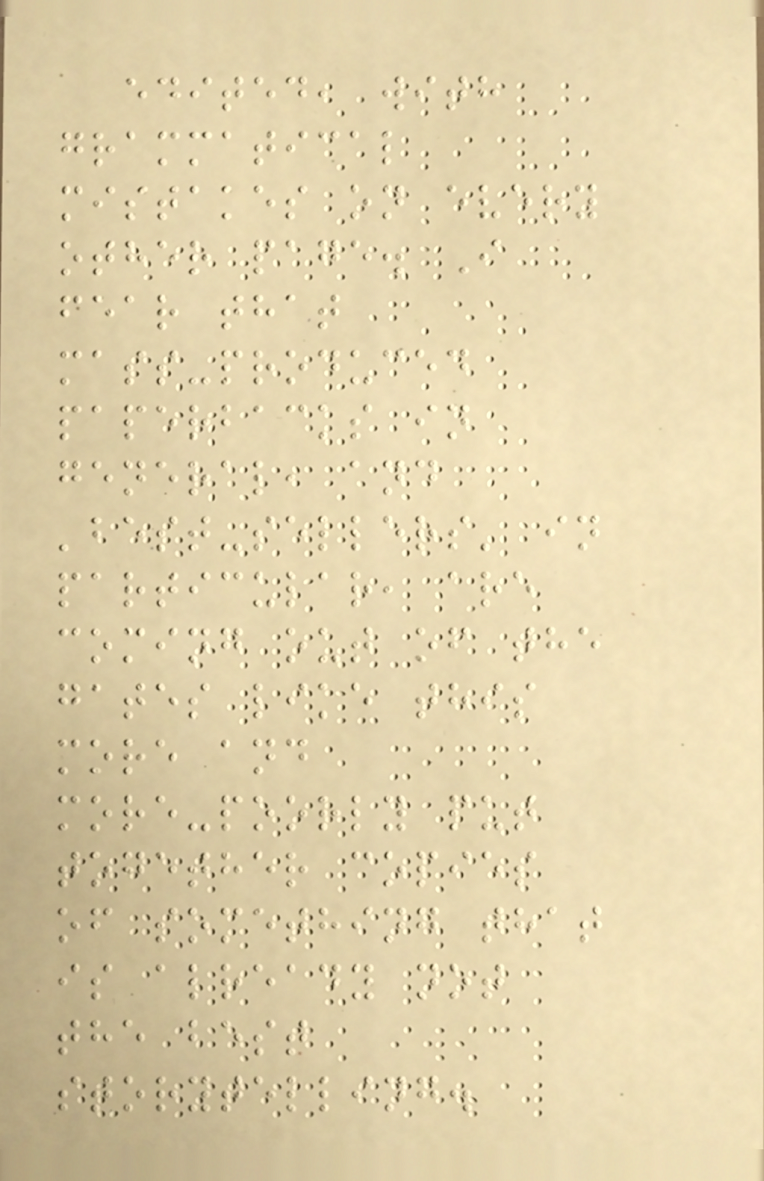edited, with
grammatical
mistakes on every
other page. I
fear that
mass-produced
paperbacks in
general, and
'best-sellers' in
particular, are
coming out of the
gates like this
more and
more-poorly put
together copies
of something that
is already not
the best
storytelling.
